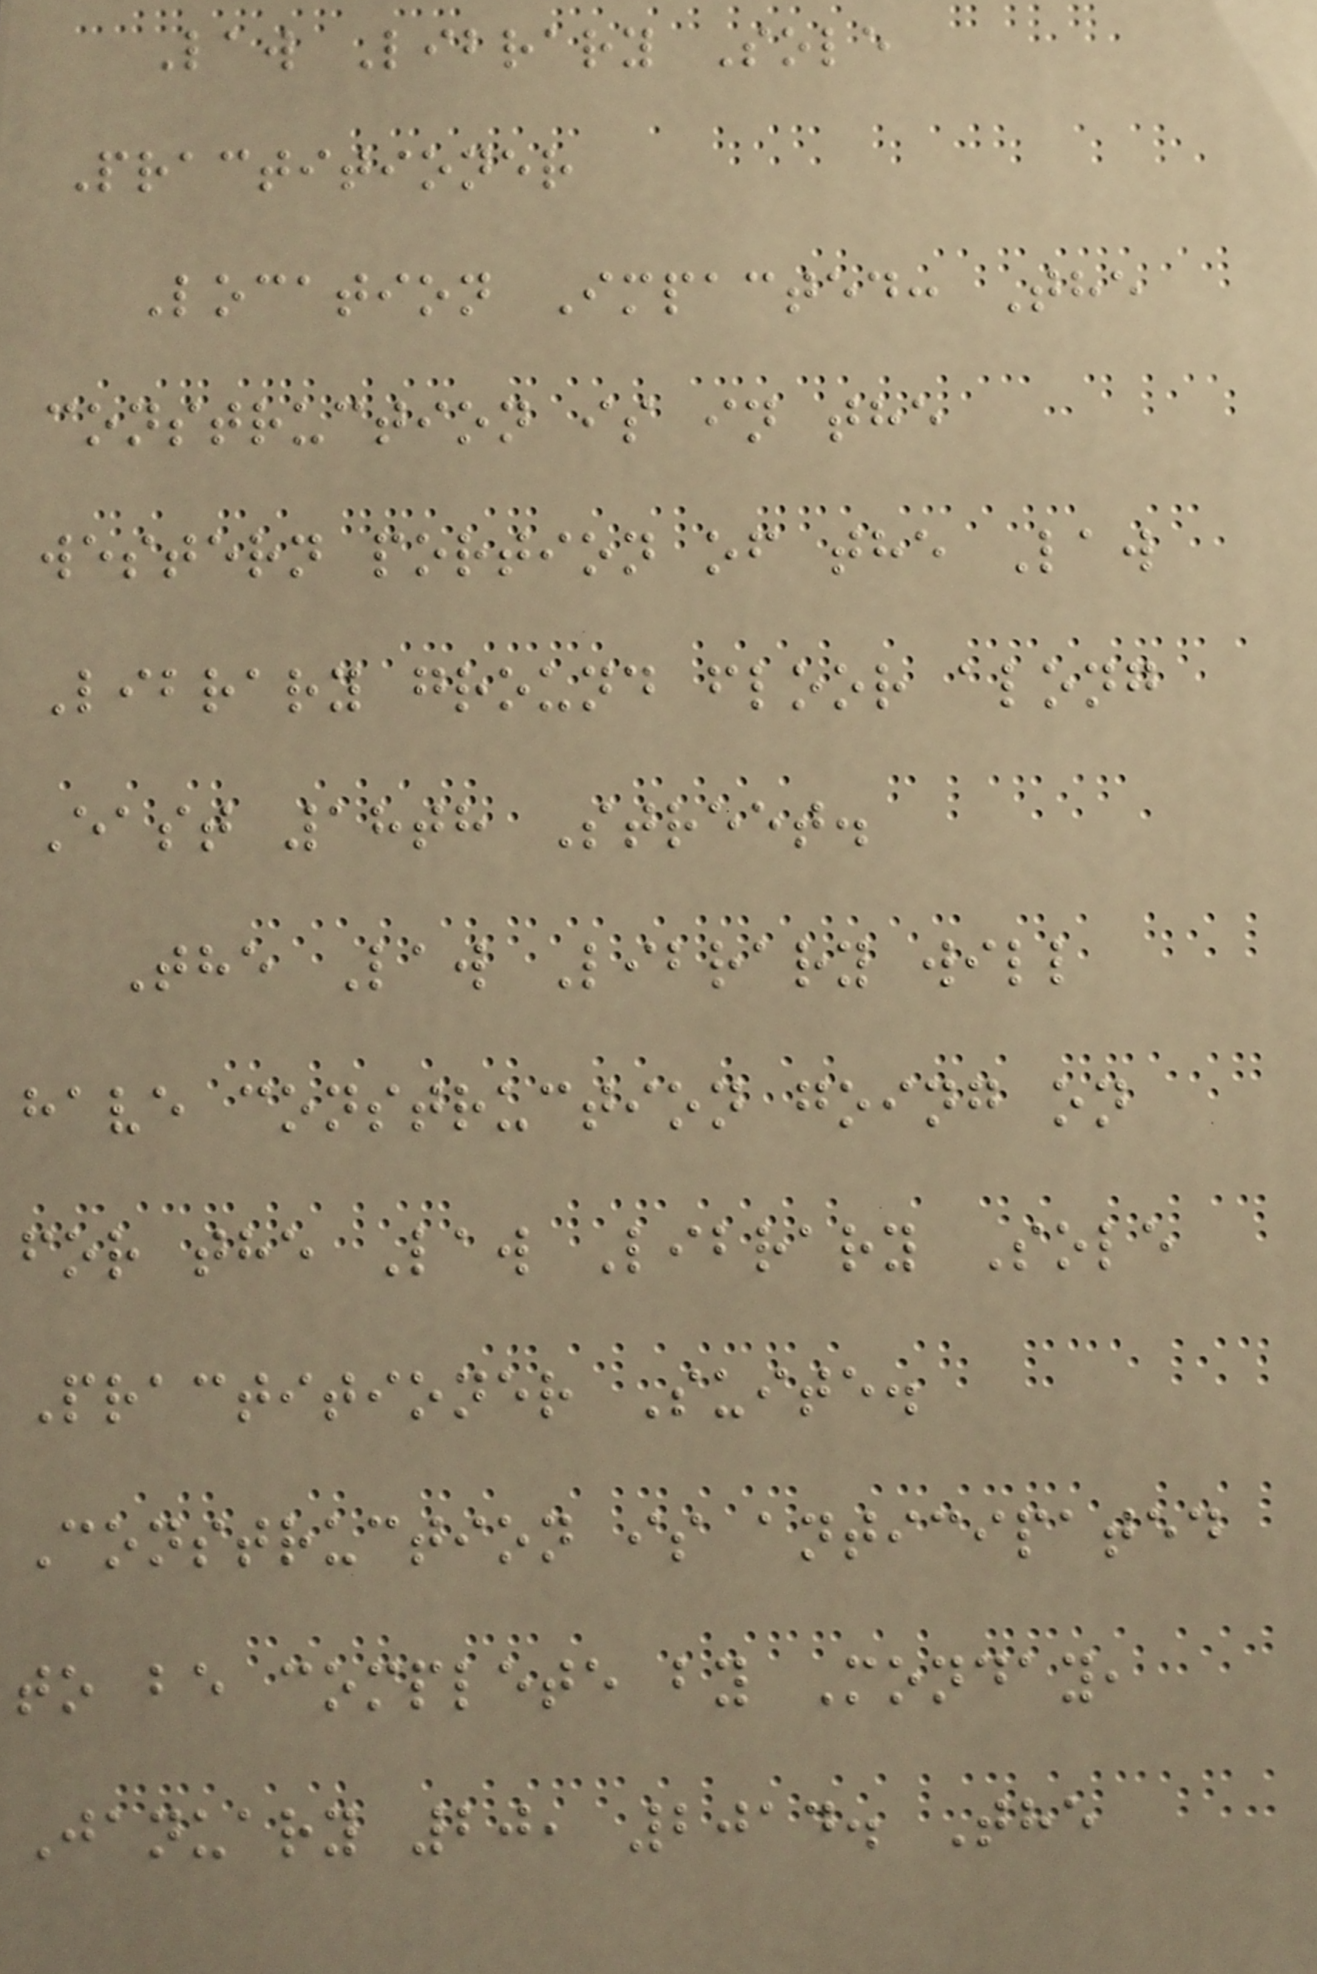Law Library Sole
Practitioner
Location Impacted: The
construction is in the
western portion of the Law
Library ground floor along
East 18th Street.
The Law Library will
have construction going on
for the Law Library Sole
Practitioner Suite.
Construction is anticipated
to be complete by Monday,
January 20, 2014. The
